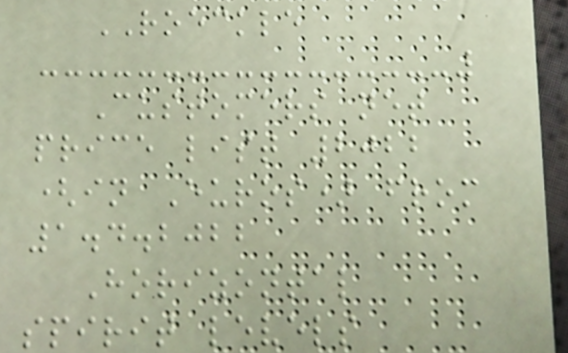ROECKLE
Customers net
price list 2022
(in Euros) from
1.4.2022
Horizontal
spirit levels
